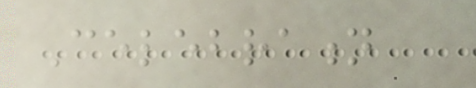Celebration
